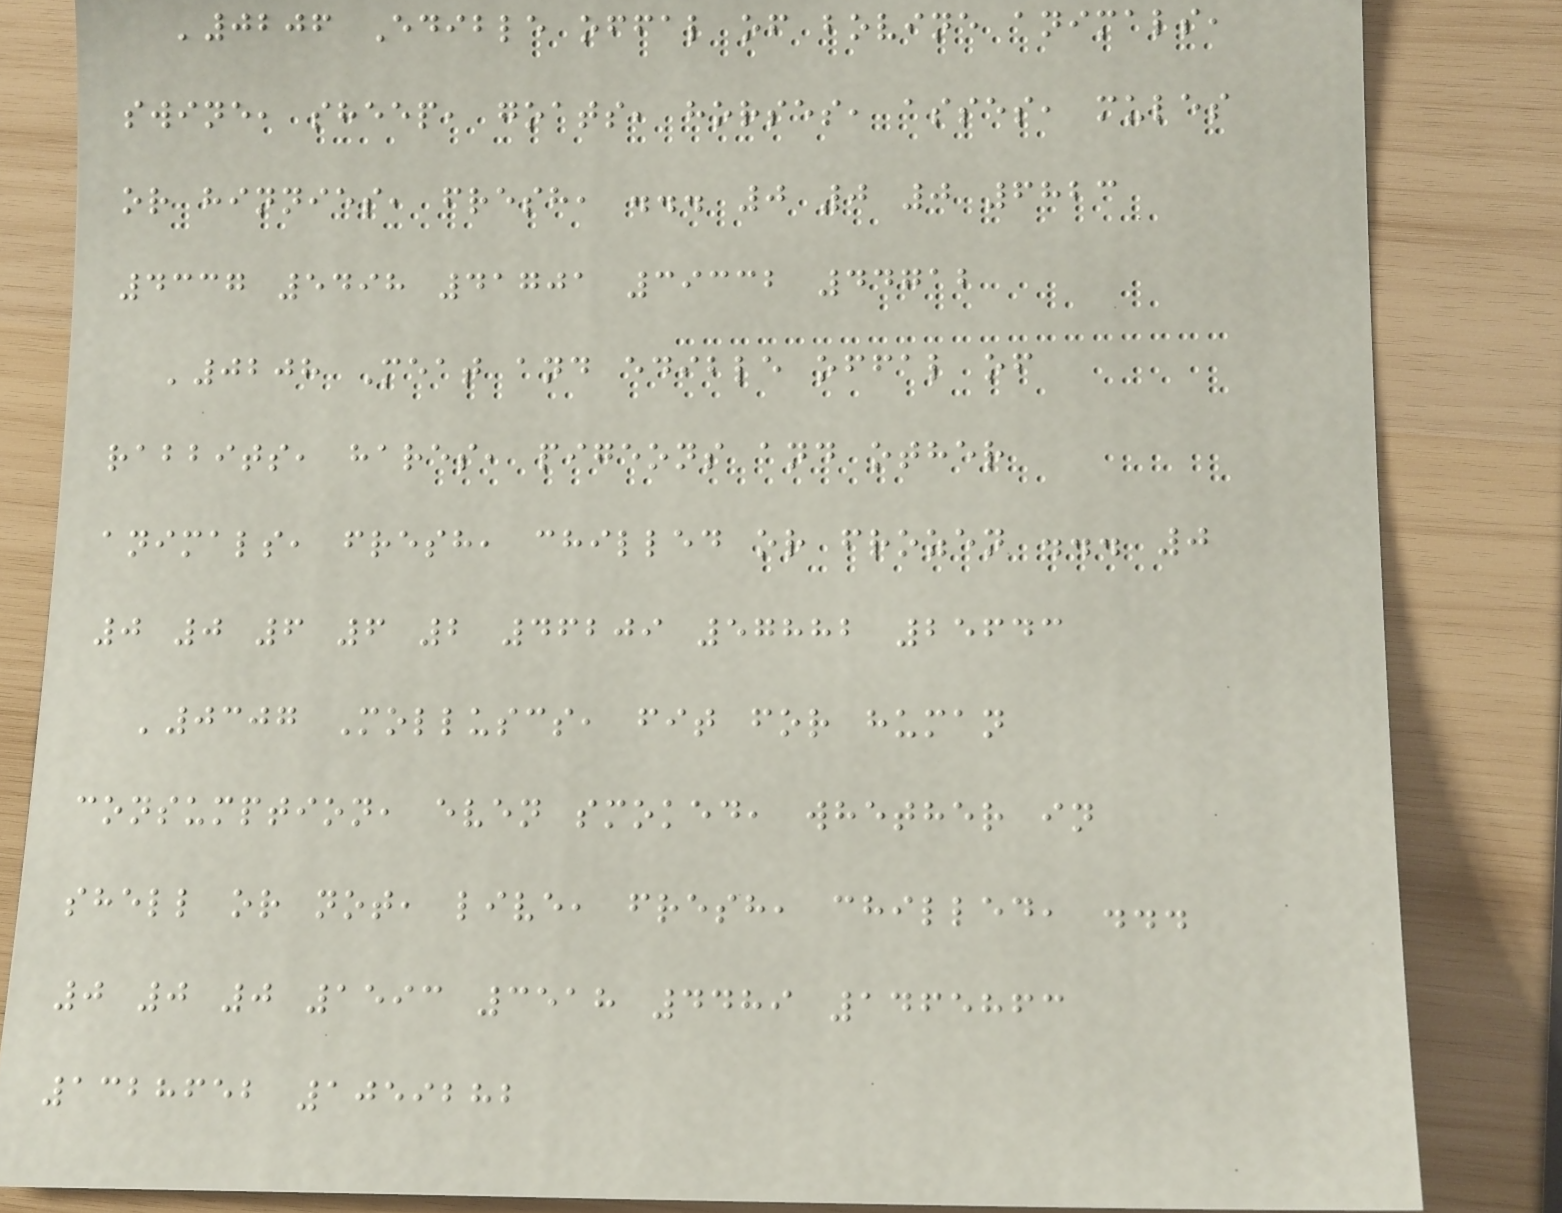'0206 Edible offal of bovine animals,
swine, sheep, goats, horses, asses, mules
or hinnies, fresh, ... 0 0 0 6823
4337 5498 41701 39332 44712
'0208 Meat and edible offal of
rabbits, hares, pigeons and other
animals, fresh, chilled or frozen ... 0
0 0 6 6 2 46209 57882 25643
'0307 Molluscs, fit for human
consumption, even smoked, whether in
shell or not, live, fresh, chilled, ...
0 0 0 1593 3518 4489 1465863
1328652 1059282
